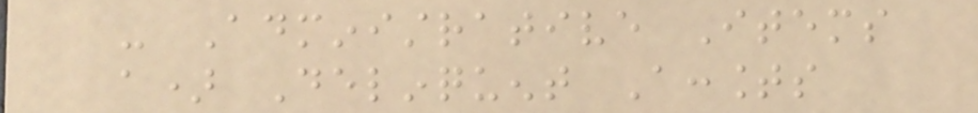- Administrative Items
a) Delinquent Accounts
